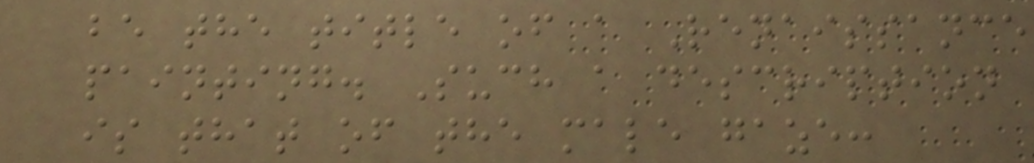be the title of a Renaissance
painting. Such a description
is that of the male gaze:
